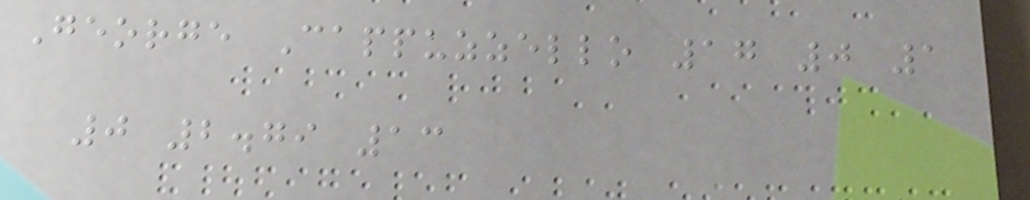George Cappuzzello 17 0 1
0 2.79 13
